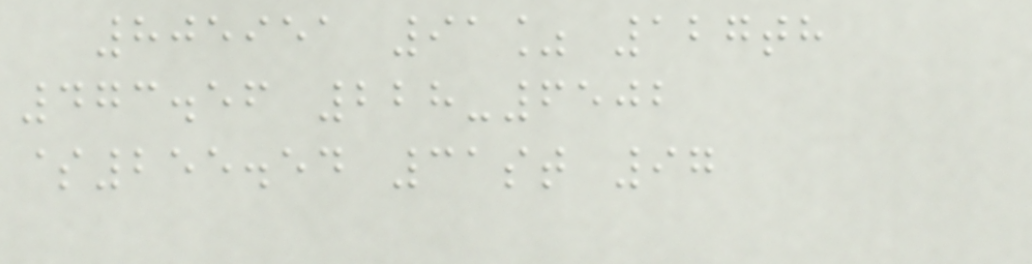805951 91% 127th
473.56 228-6502
$255.54 31st 97
